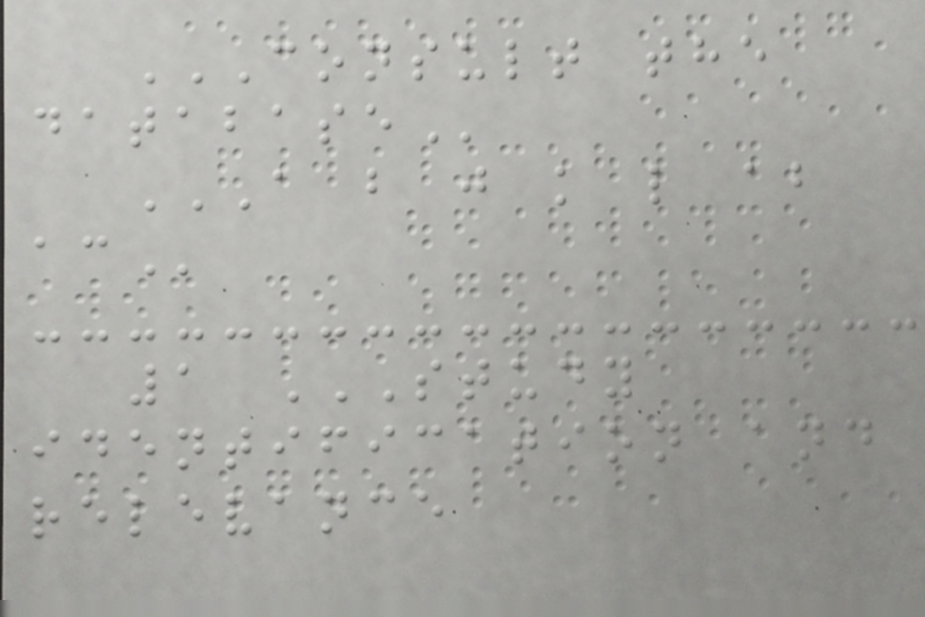CONSULT THE
DATABASE
A B J K L AB
AC
1 STUDY
IDENTIFICATION AND
RELEVANCE
